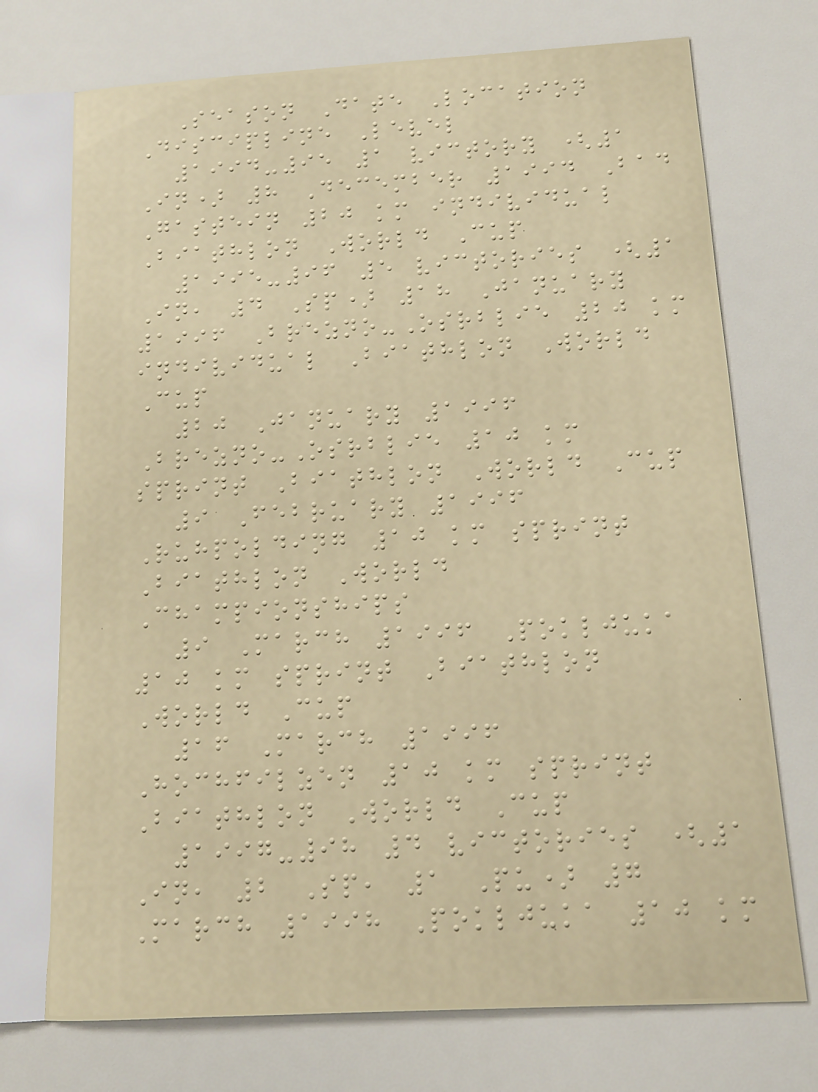Season Date Location
Discipline Level
1994-95 1 victory (1
In) 8 December 1994 Bad
Gastein 20 km individual
Biathlon World Cup
1995-96 5 victories (1
In, 4 Sp) 18 January
1996 Brezno-Osrblie 20 km
individual Biathlon World
Cup
20 January 1996
Brezno-Osrblie 10 km
sprint Biathlon World Cup
9 February 1996
Ruhpolding 10 km sprint
Biathlon World
Championships
9 March 1996 Pokljuka
10 km sprint Biathlon
World Cup
16 March 1996
Hochfilzen 10 km sprint
Biathlon World Cup
1997-98 4 victories (1
In, 2 Sp, 1 Pu) 7
March 1998 Pokljuka 10 km
